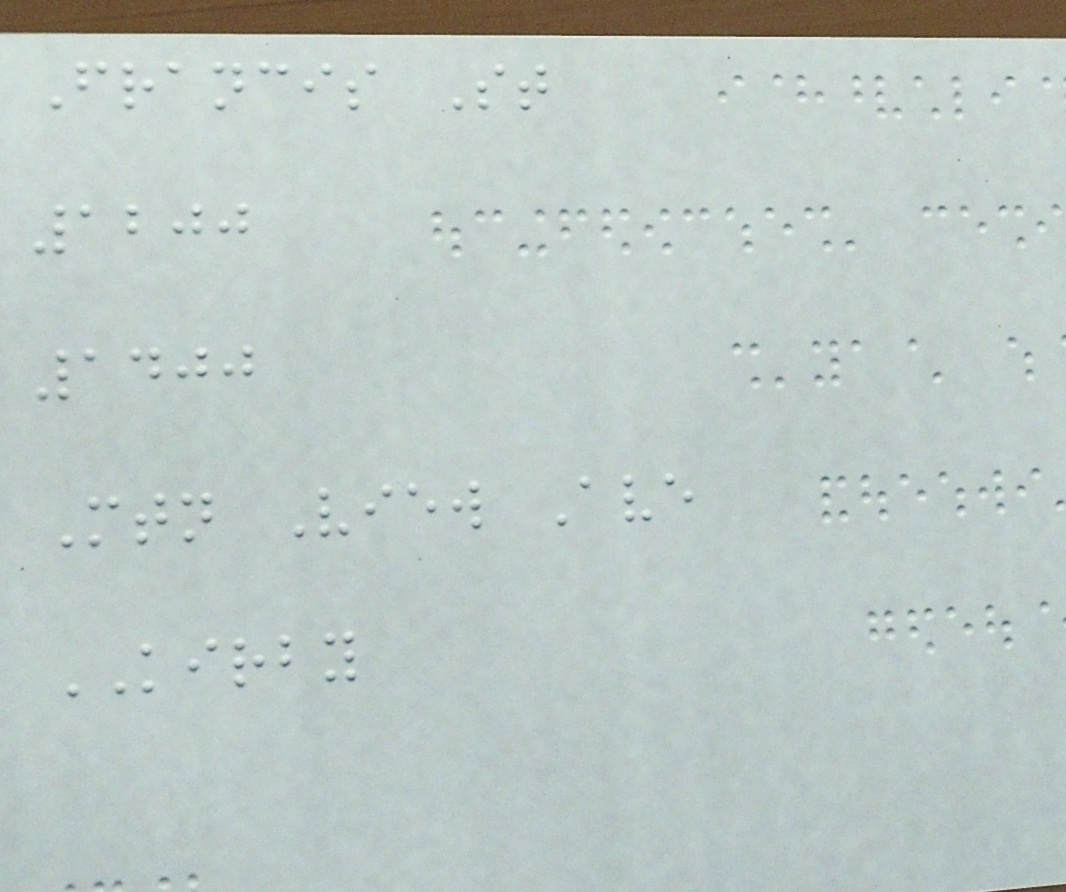Francis St
1200
1400
Mtn View Ave
KIRBY
